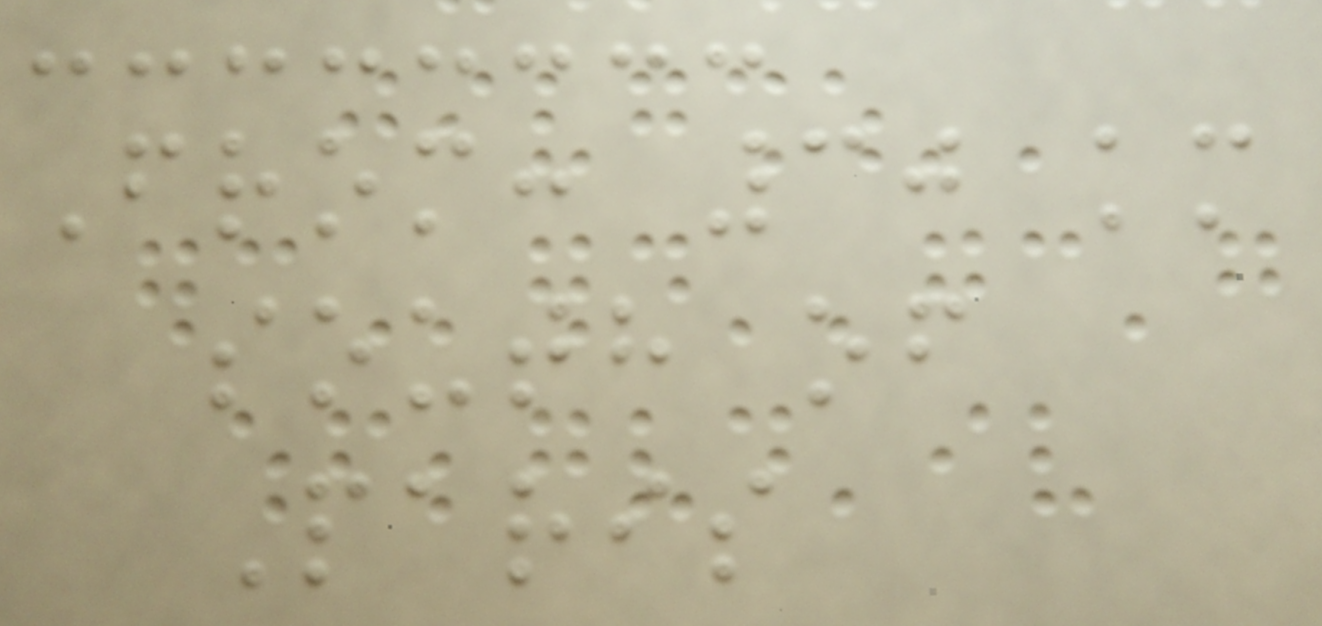From: 30 km
south of
Paris
